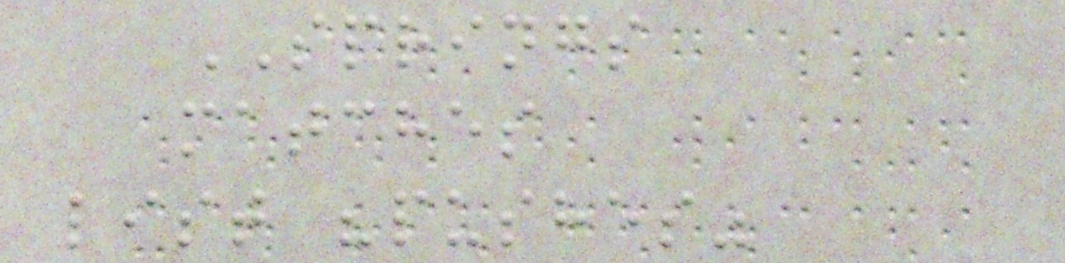SPRINGS
matches
list "pushes"
